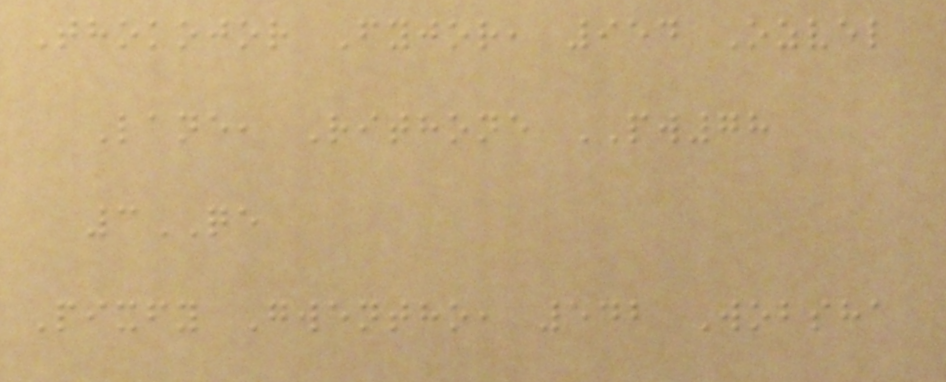Thokojor Fyjor, 954 Ozvel
Lane, Rithone PW78
3QE
Pixfy Gwentho, 542 Wobsha
